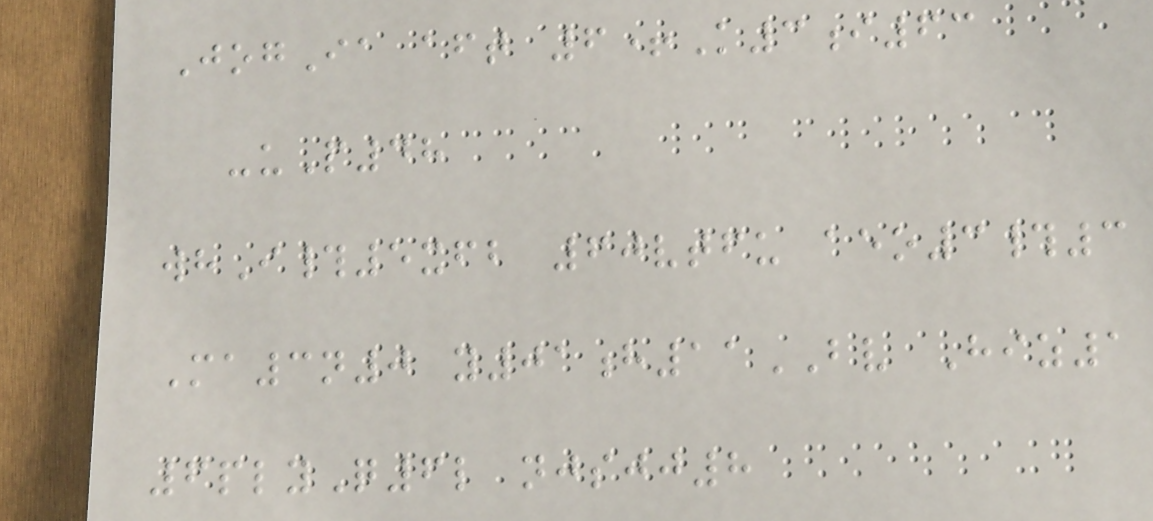JogIa aft 6+K3i63
-uP48
whI#5xfb 60vtfu aeo3#3
Ma3n0 y01h11BV Hiz1
6plyQ6l njsjj8
